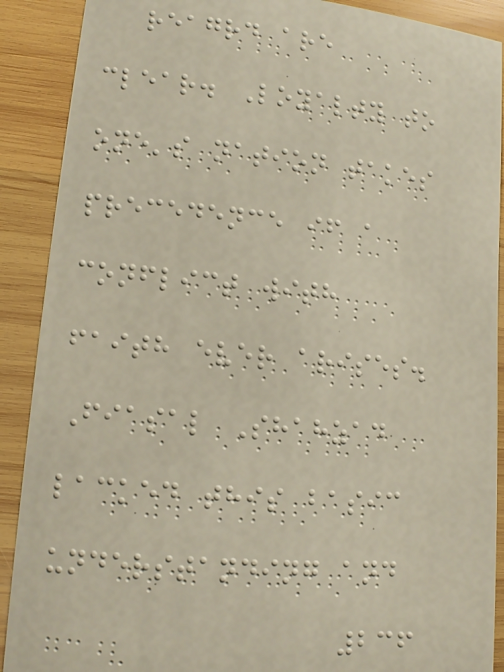reagrd are
clear. Loyalty to
one's nation takes
precedence if a
conflict with
faith ever arises.
Fiasal Shahzad
lacked this basic
understanding and
236
